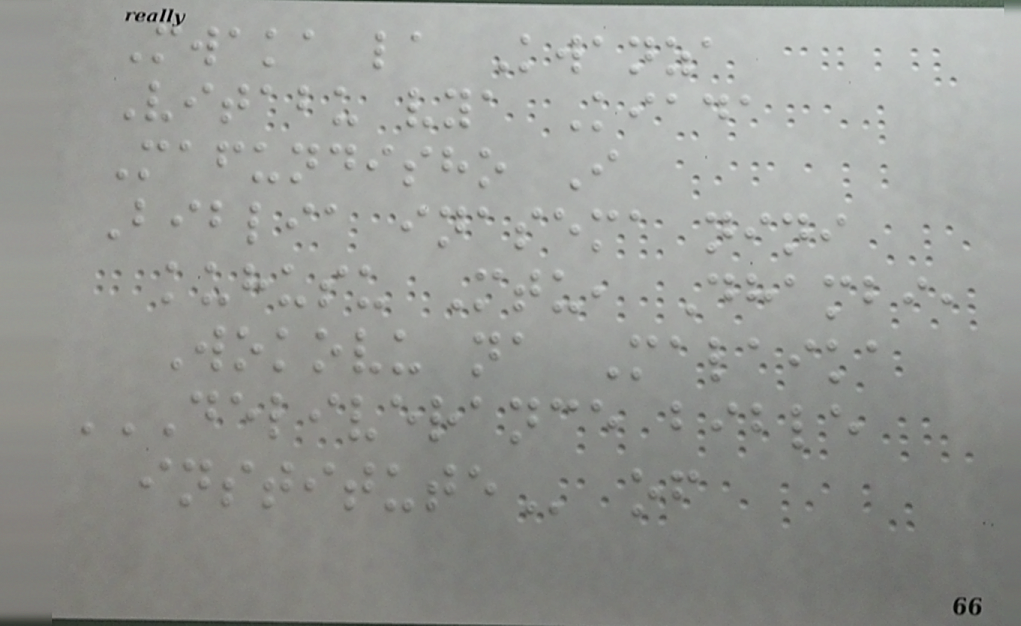Mwaka la Kwanza
Vitabu vya Kiada
Mafundisho I
Biblia inasema nini
kuhusu Mtu, Dhambi,
Wokovu na Malaika
DELIVERANCE BIBLE
INSTITUTE of
